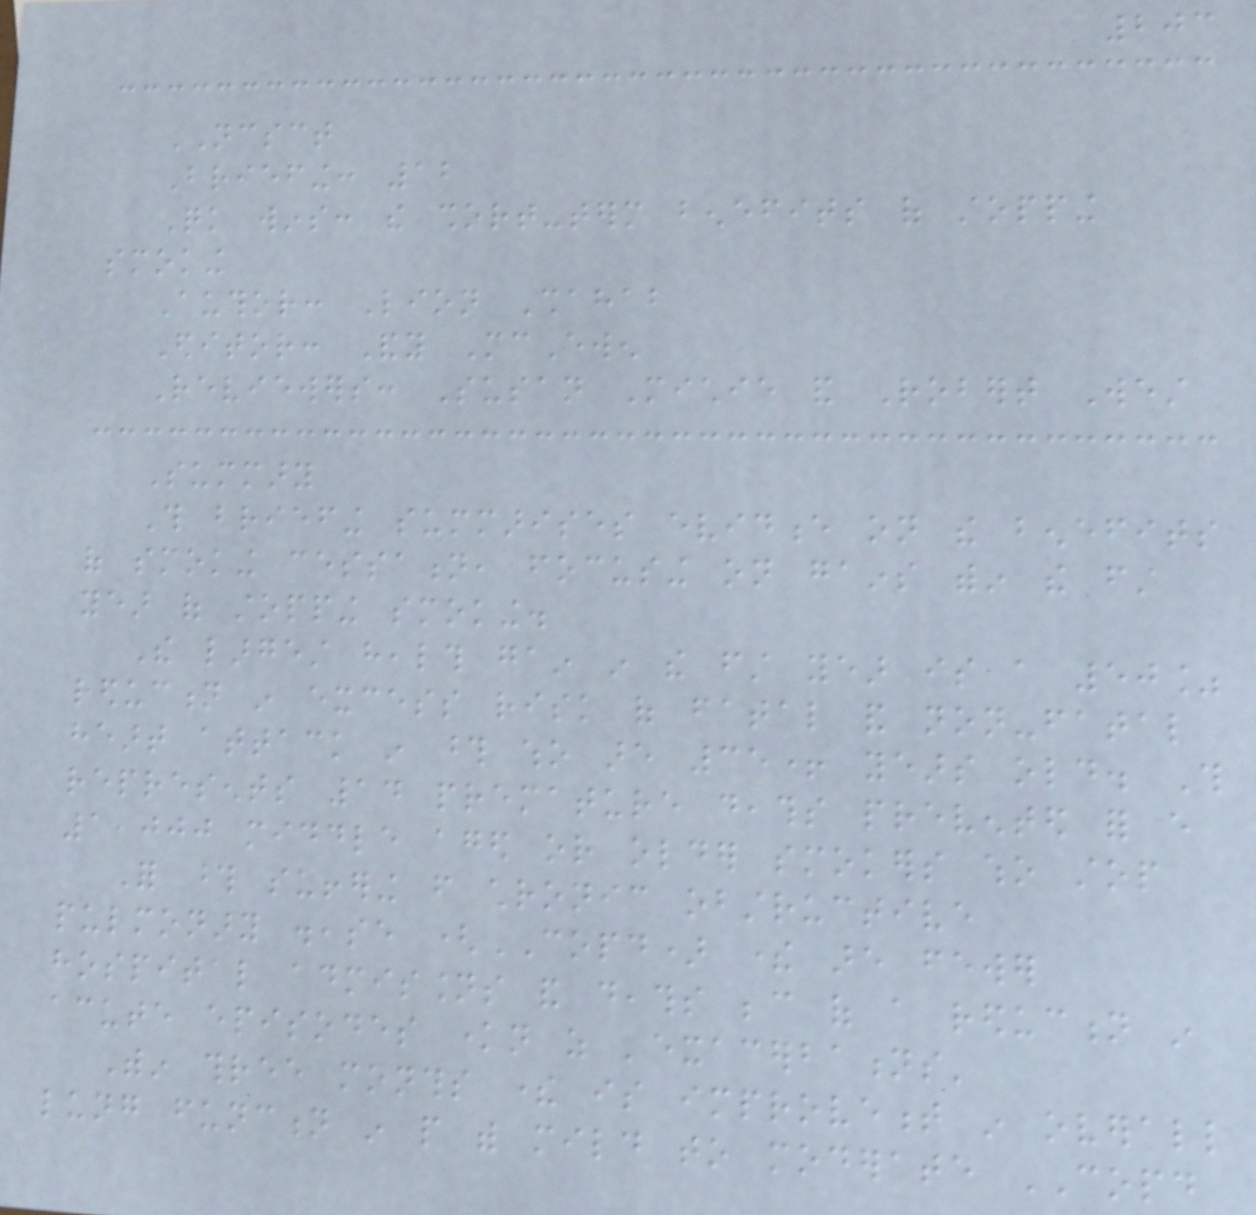203
NCSCT
Briefing: 12
Quick wins: the short-term benefits of stopping
smoking
Author: Lion Shahab
Editor: Andy McEwen
Reviewers: Susan Michie and Robert West
Summary
This briefing summarises evidence on the benefits
of smoking cessation, focusing on gains within the first
year of stopping smoking.
The largest health gain in the first year is a 50%
reduction in excess risk of fatal and non-fatal
heart attack in those who are 35+ years old. This
represents 14 premature deaths prevented for every
1,000 middle aged or older smokers who stop
For those suffering from chronic obstructive
pulmonary disease (COPD) there are fewer
hospital admissions and deaths because of a reduction in
acute episodes known as 'exacerbations'
Within three months there is improvement in overall
lung function in people with mild to moderate COPD
